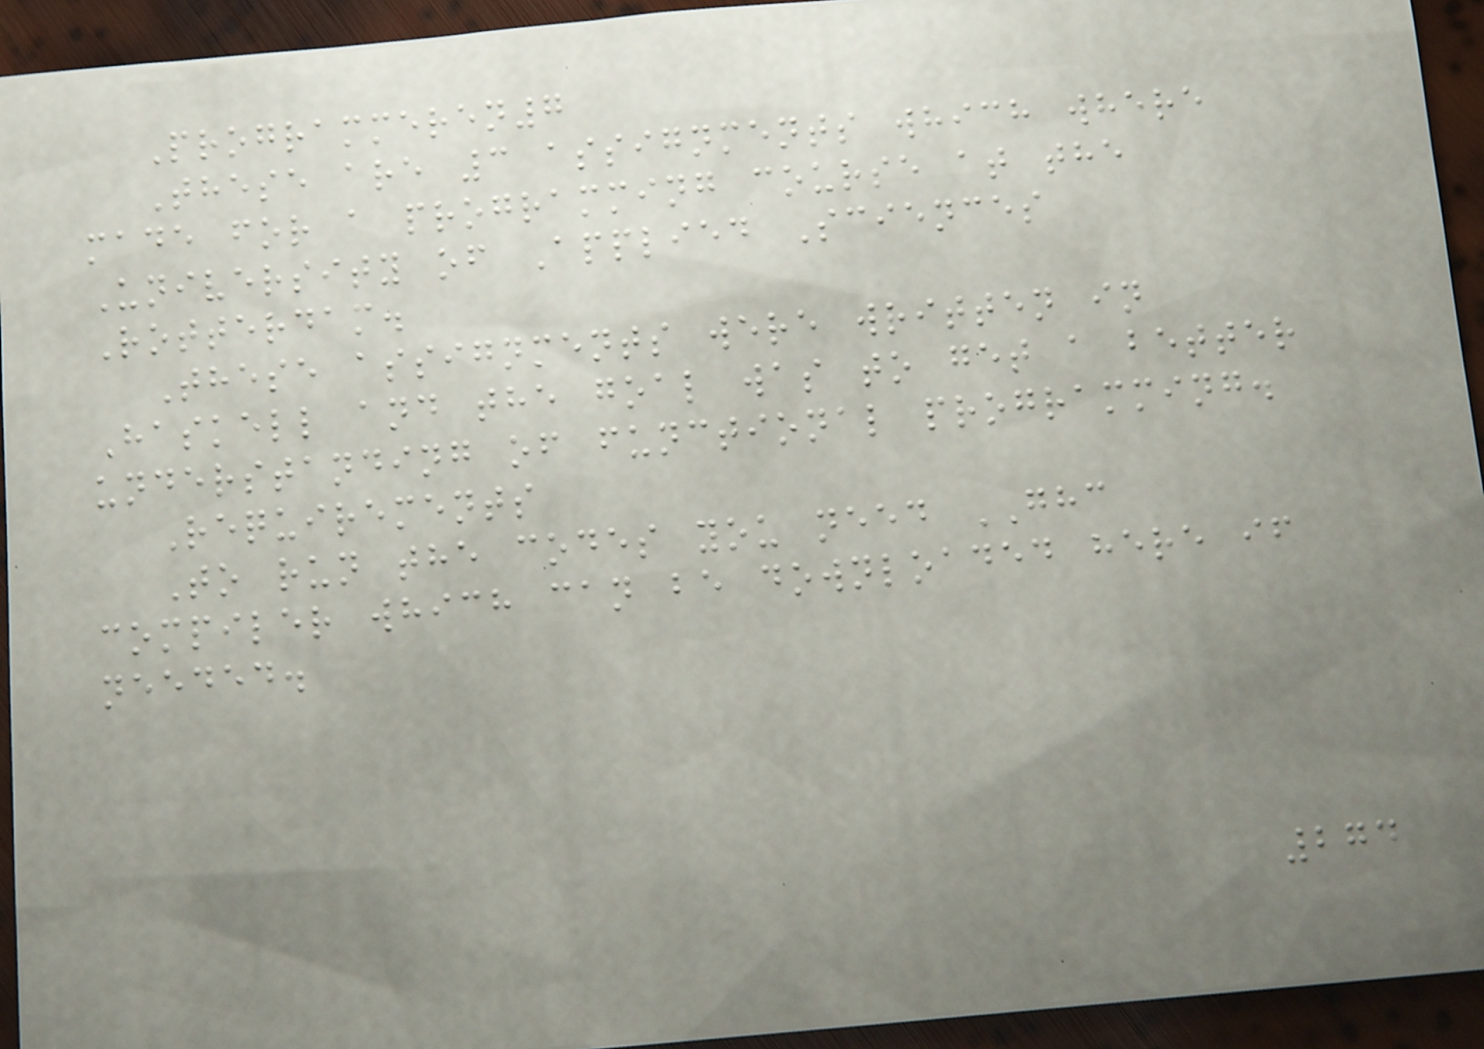Programmeren7
These are 3 assignments which where
made for a programming course at the
University of Applied Sciences
Rotterdam.
These assignments were written in
Haskell and the goal was to get a better
understanding of functional programming.
Requirements
To run the codes you need GHC
compiler which can be downloaded here if
needed.
274
